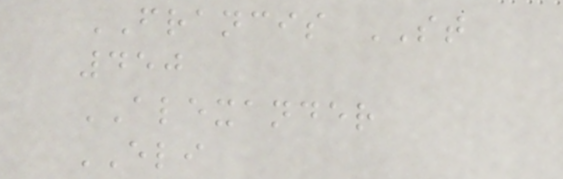FRANCIS ST
450
ALEXANDER
ELI
